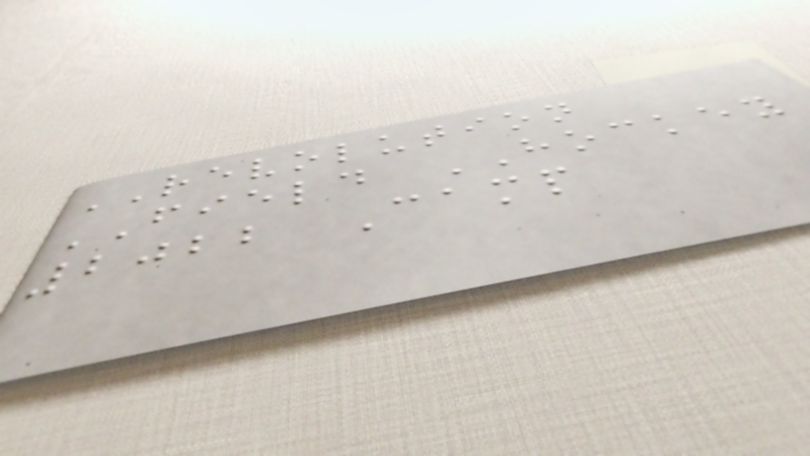REVOLUTION
FIELD HOCKEY
2022 Camp
